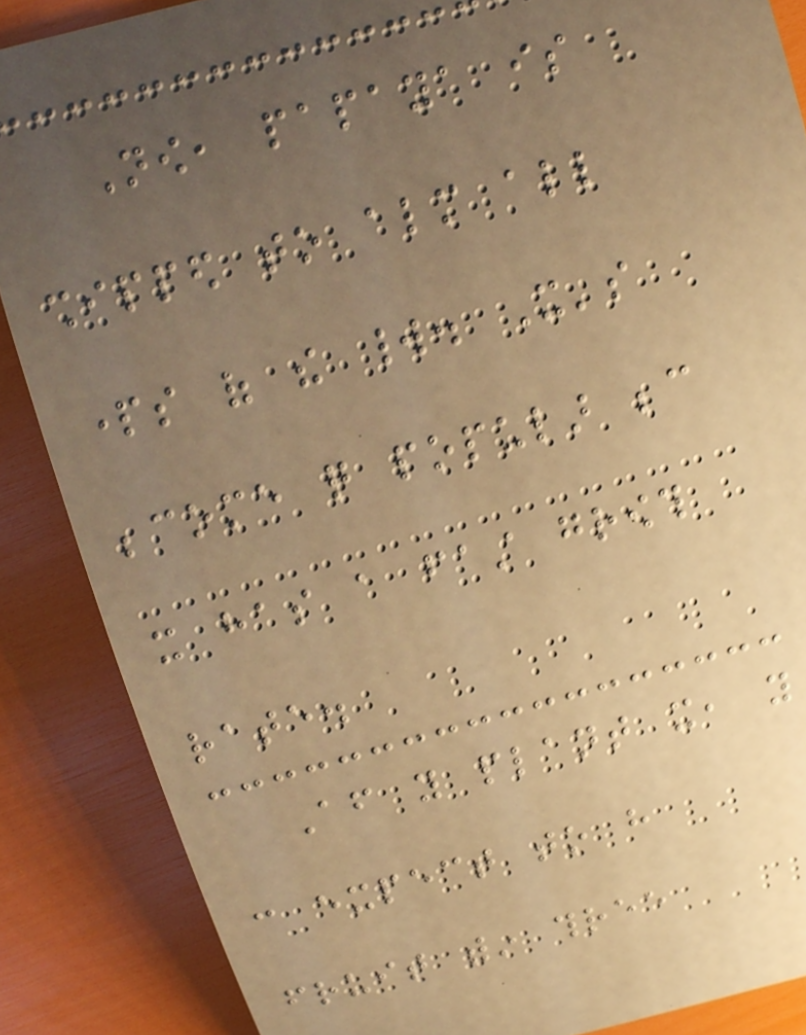Now, papaya is
shipped to almost all
parts of the world. It's
become quite popular because
it has a fast growth
rate.
After you plant it, you
can expect to have
fruit within three
